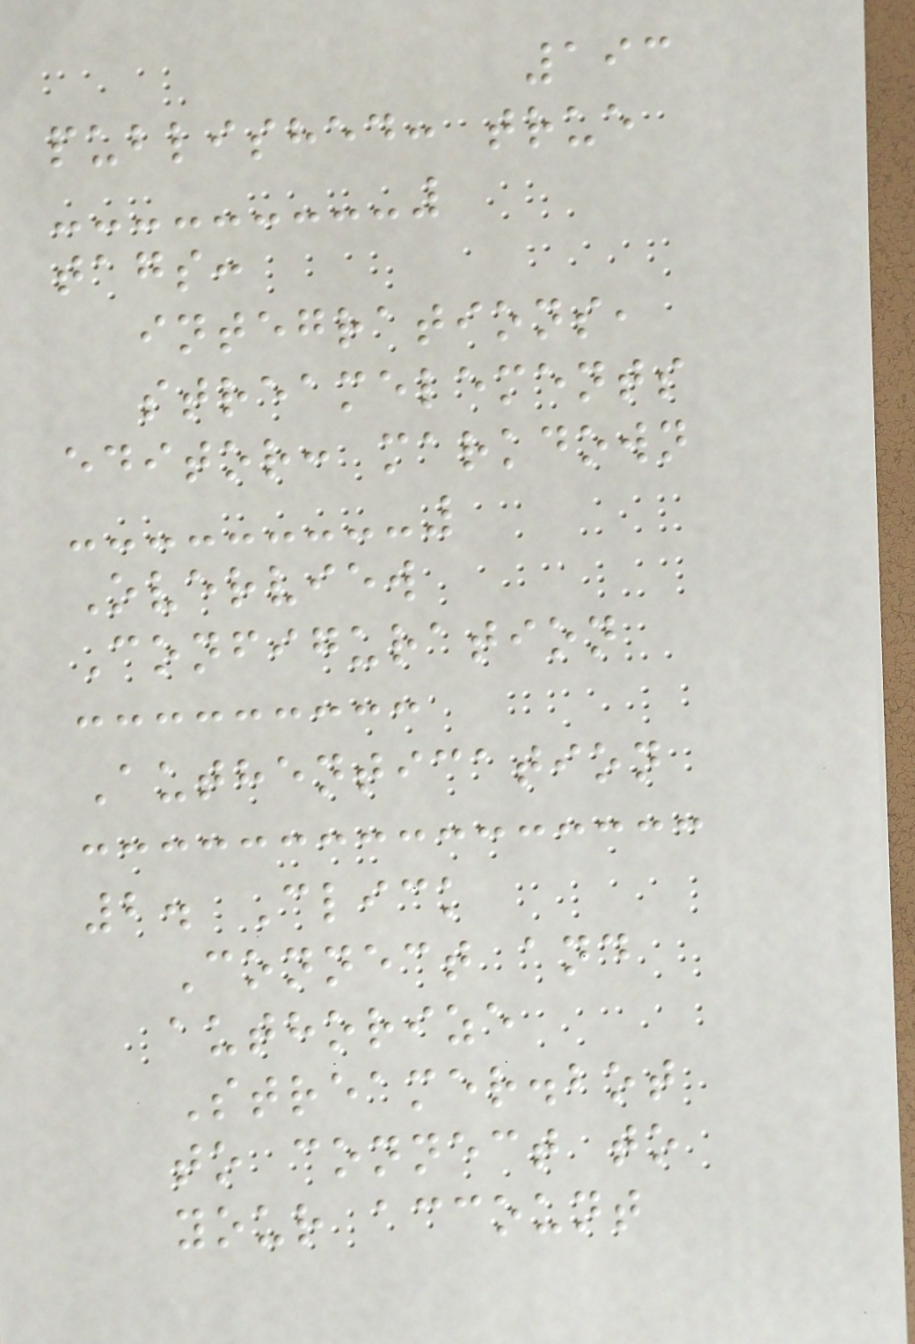193
published: true
tags:
integrations,
streamelements
editor: markdown
Overview
Configuration
Authentication
2. Click
Connect and
authorize
Streamer.bot
to connect to
your account
